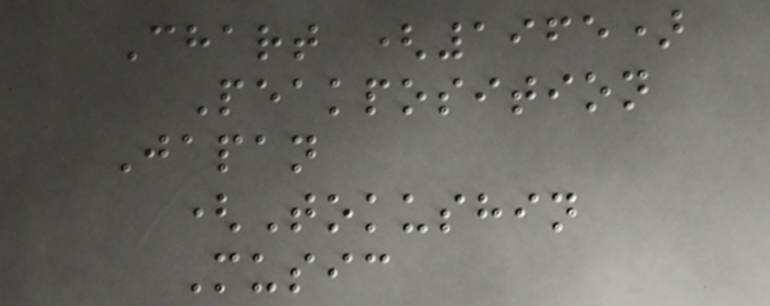Chart (1965)
Peakposition
Japan
(Tokushin
Music
